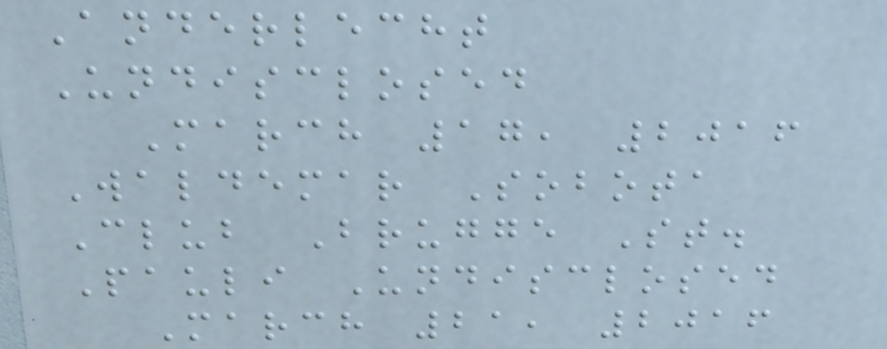Anderlecht
Undisclosed
March 17, 2016
Waldemar Sobota
Club Brugge St.
Pauli Undisclosed
March 21, 2016
